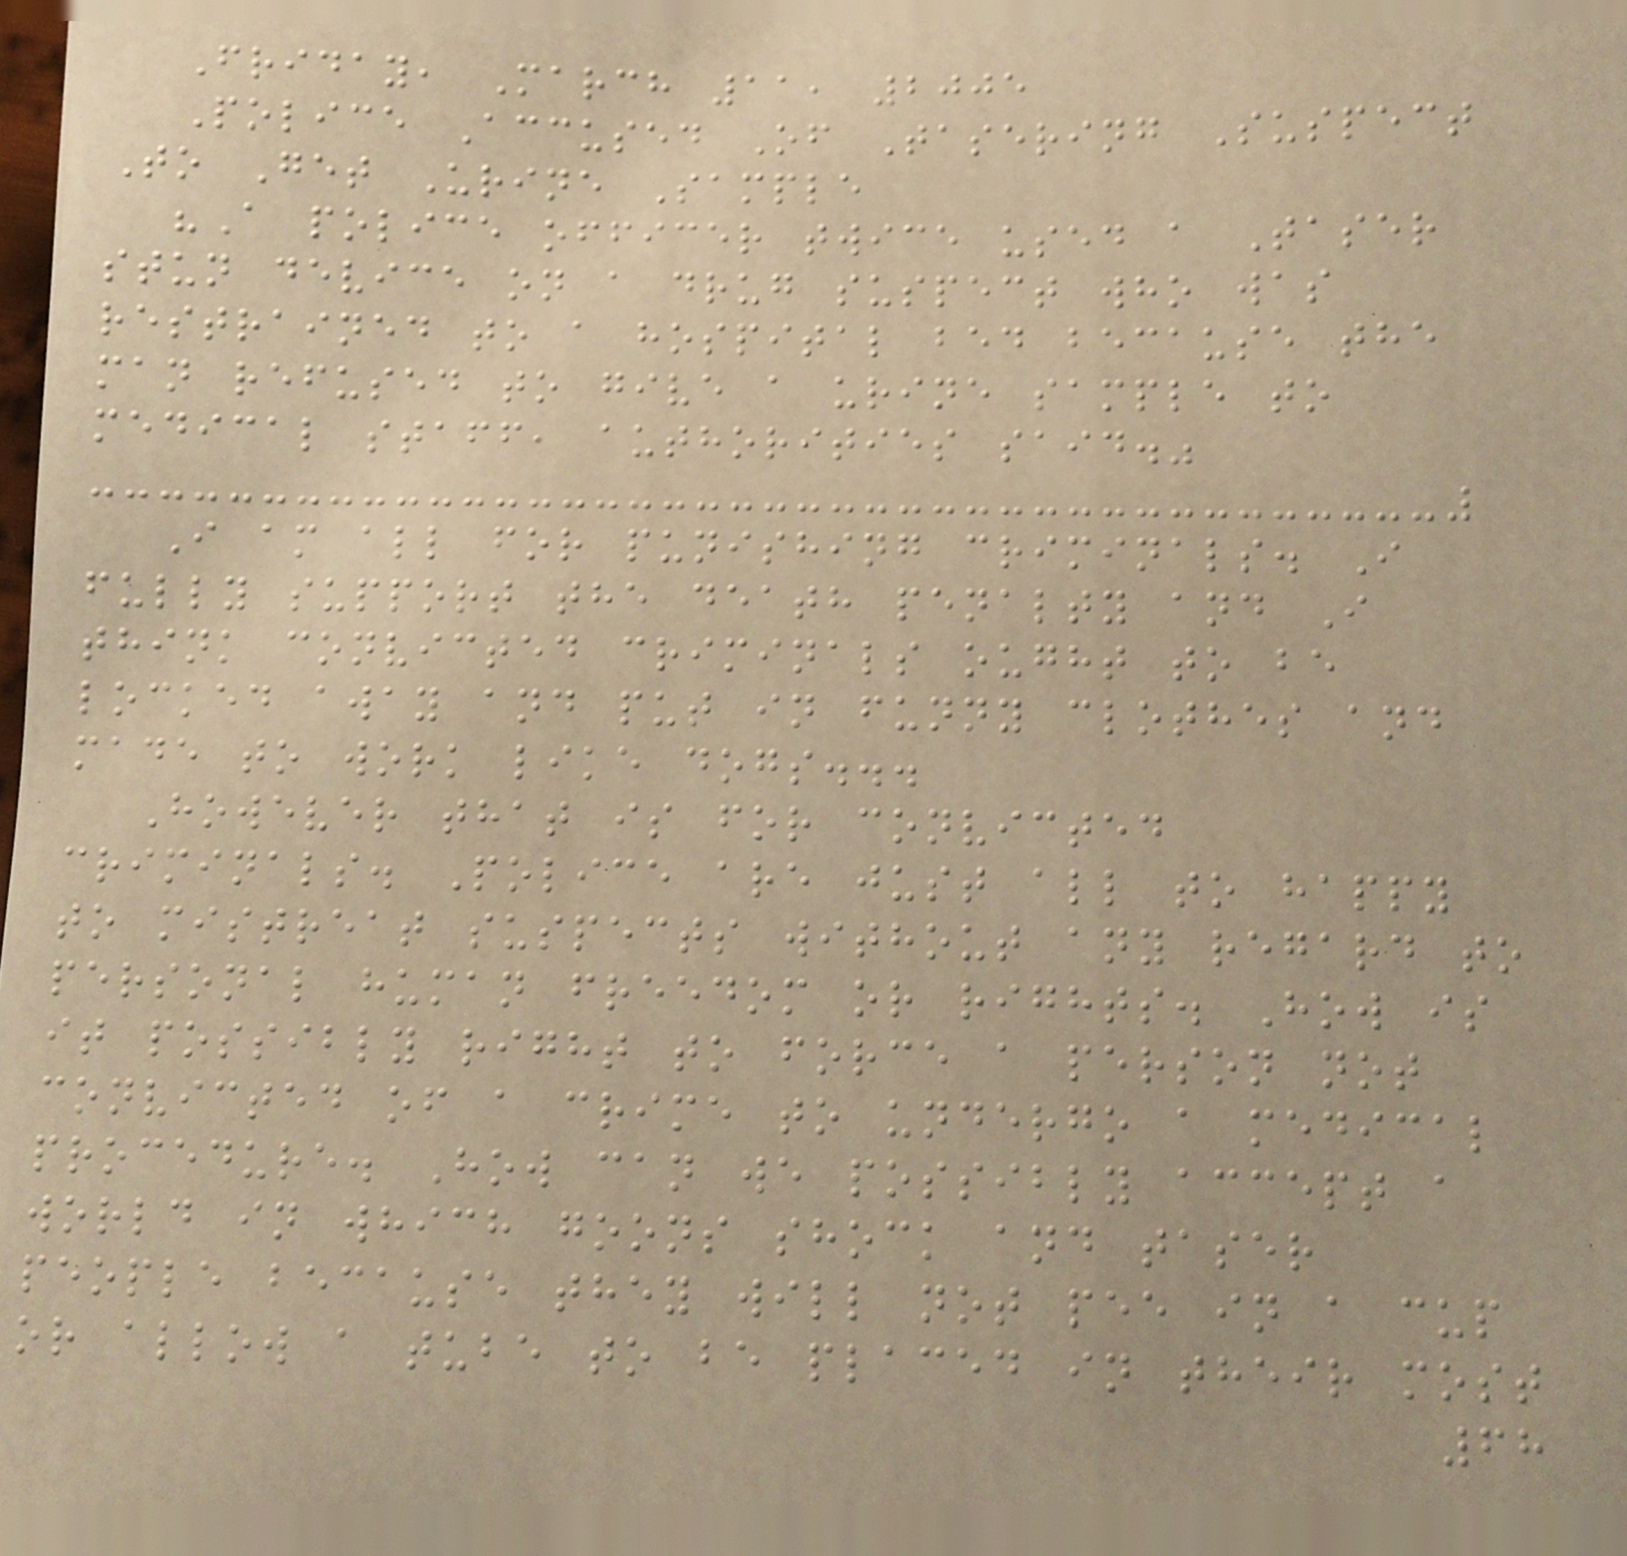Friday, March 11, 2005
Police Accused Of Tasering Suspect
To Get Urine Sample
"A police officer twice used a Taser
stun device on a drug suspect who was
restrained to a hospital bed because the
man refused to give a urine sample to
medical staff, authorities said."
I am all for punishing criminals. I
fully support the death penalty and I
think convicted criminals ought to be
locked away and put in funny clothes and
made to work like dogs...
However that is for convicted
criminals. Police are just all to happy
to mistreat suspects without any regard to
personal human freedom or rights. How is
it possibly right to force a person not
convicted of a crime to undergo a medical
procedure. How can we possibly accept a
world in which goons shock and taser
people because they will not pee in a cup
or allow a tube to be placed in their most
68
